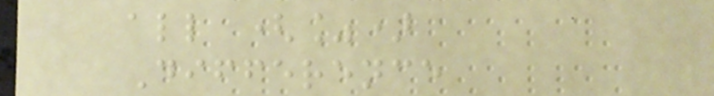all (%)
Difference
